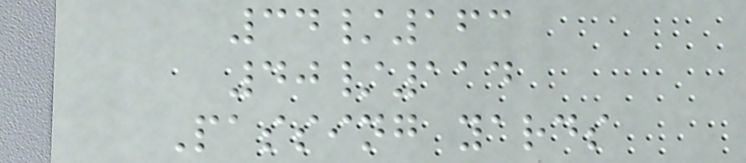34/163
40/114
Passing yards
